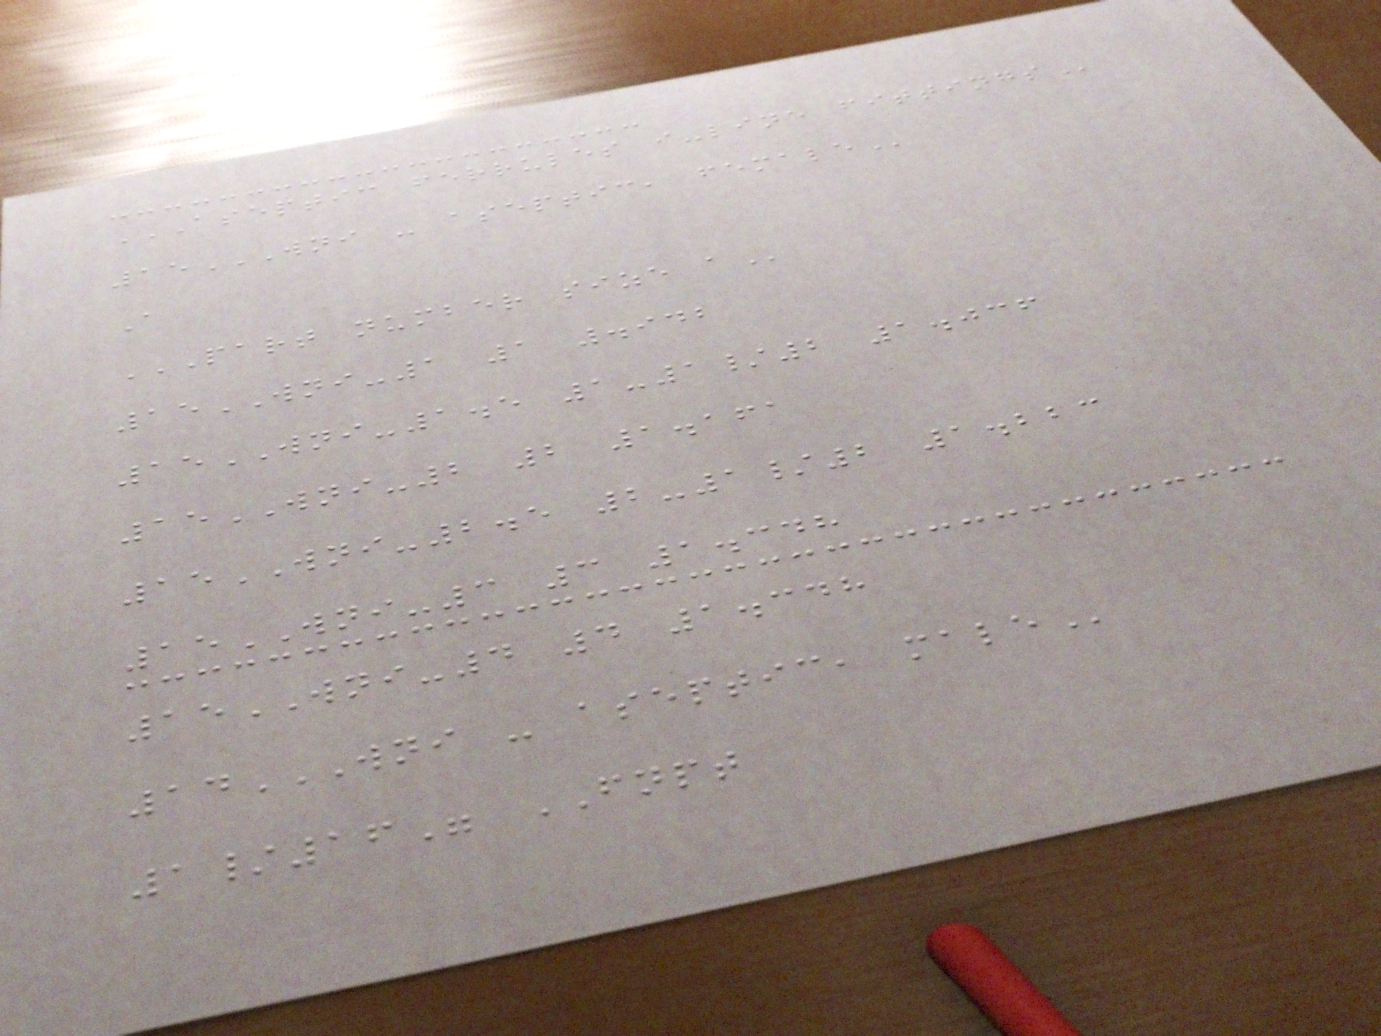ASEPTIC FERRULES I-LINE FITTINGS
15WNI - ASEPTIC, FEMALE
A
PART NUMBER SIZE A
15WNI-1 1 .942
15WNI-1.5 1-1/2 1.036
15WNI-2 2 1.161
15WNI-2.5 2-1/2 1.223
15WNI-3 3 1.348
15WNI-4 4 1.348
14WNI - ASEPTIC, MALE
1/16" FNPT
